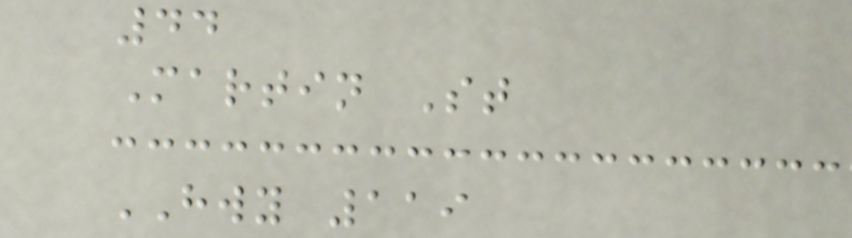44
Martin St
HWY 119
